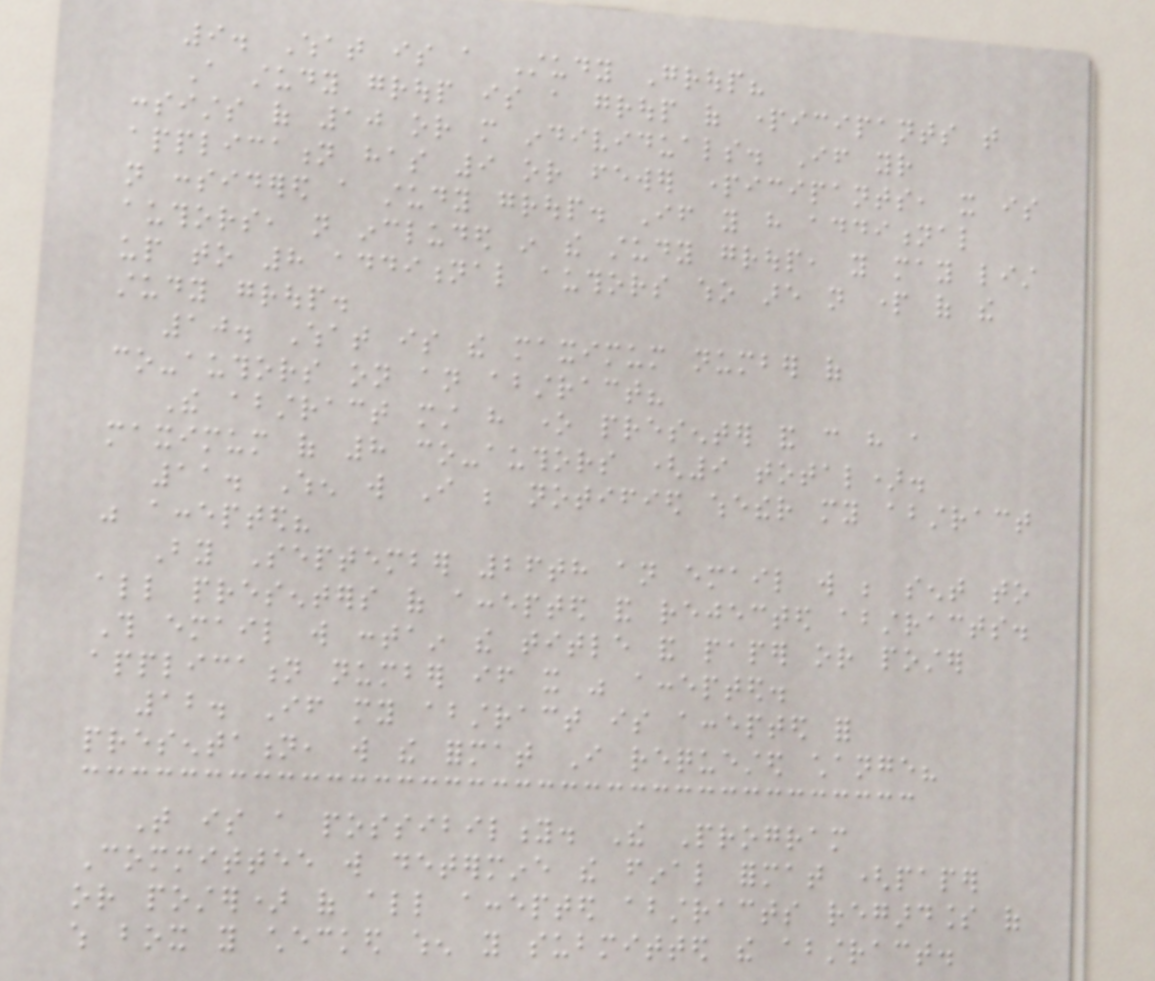9. What is a Study Group?
A study group is a group of participants that
consists of 10 or more individuals. If your
application has 9 or fewer participants, it is
not considered a study group. If you have additional
authors, not included in the study group, you may list
up to 8 additional authors who are not part of the
study group.
10. What is the maximum number of
co-authors on an abstract?
The abstract must have one presenter and can have a
maximum of 8 co-authors (9 total).
11. When will I be notified whether my abstract
was accepted?
By September 26th an email will be sent to
all presenters of accepted and rejected abstracts.
This email will contain the title and paper or poster
application number if it was accepted.
12. If my abstract is accepted for
presentation, will the format I requested change?
That is a possibility. The Program
Committee will determine the final format (paper
or poster) of all accepted abstracts regardless of
which box you checked when you submitted the abstract.
